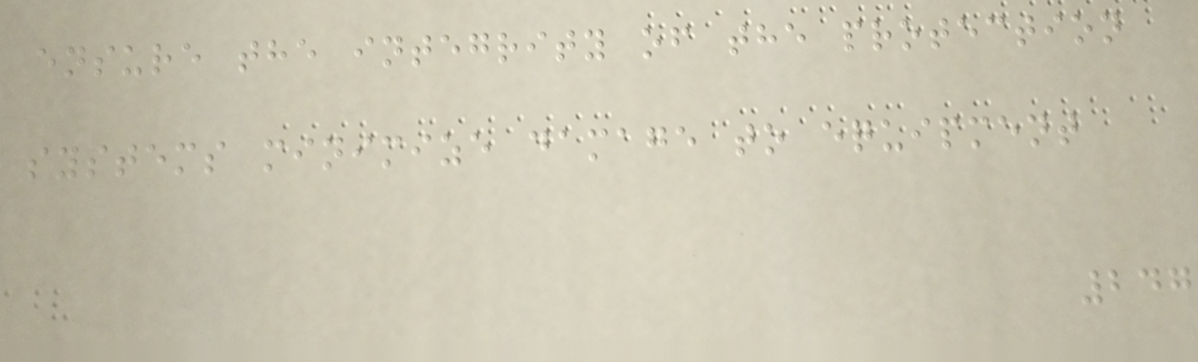ensure the integrity of the protection
systems minimize damage to equipment
247
